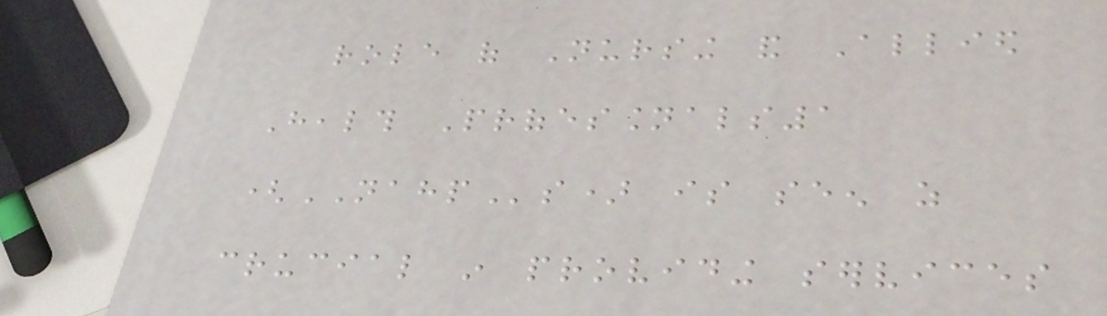role of Nursing and Allied
Health Professionals1
(NAHPs) is seen as
crucial in providing services
